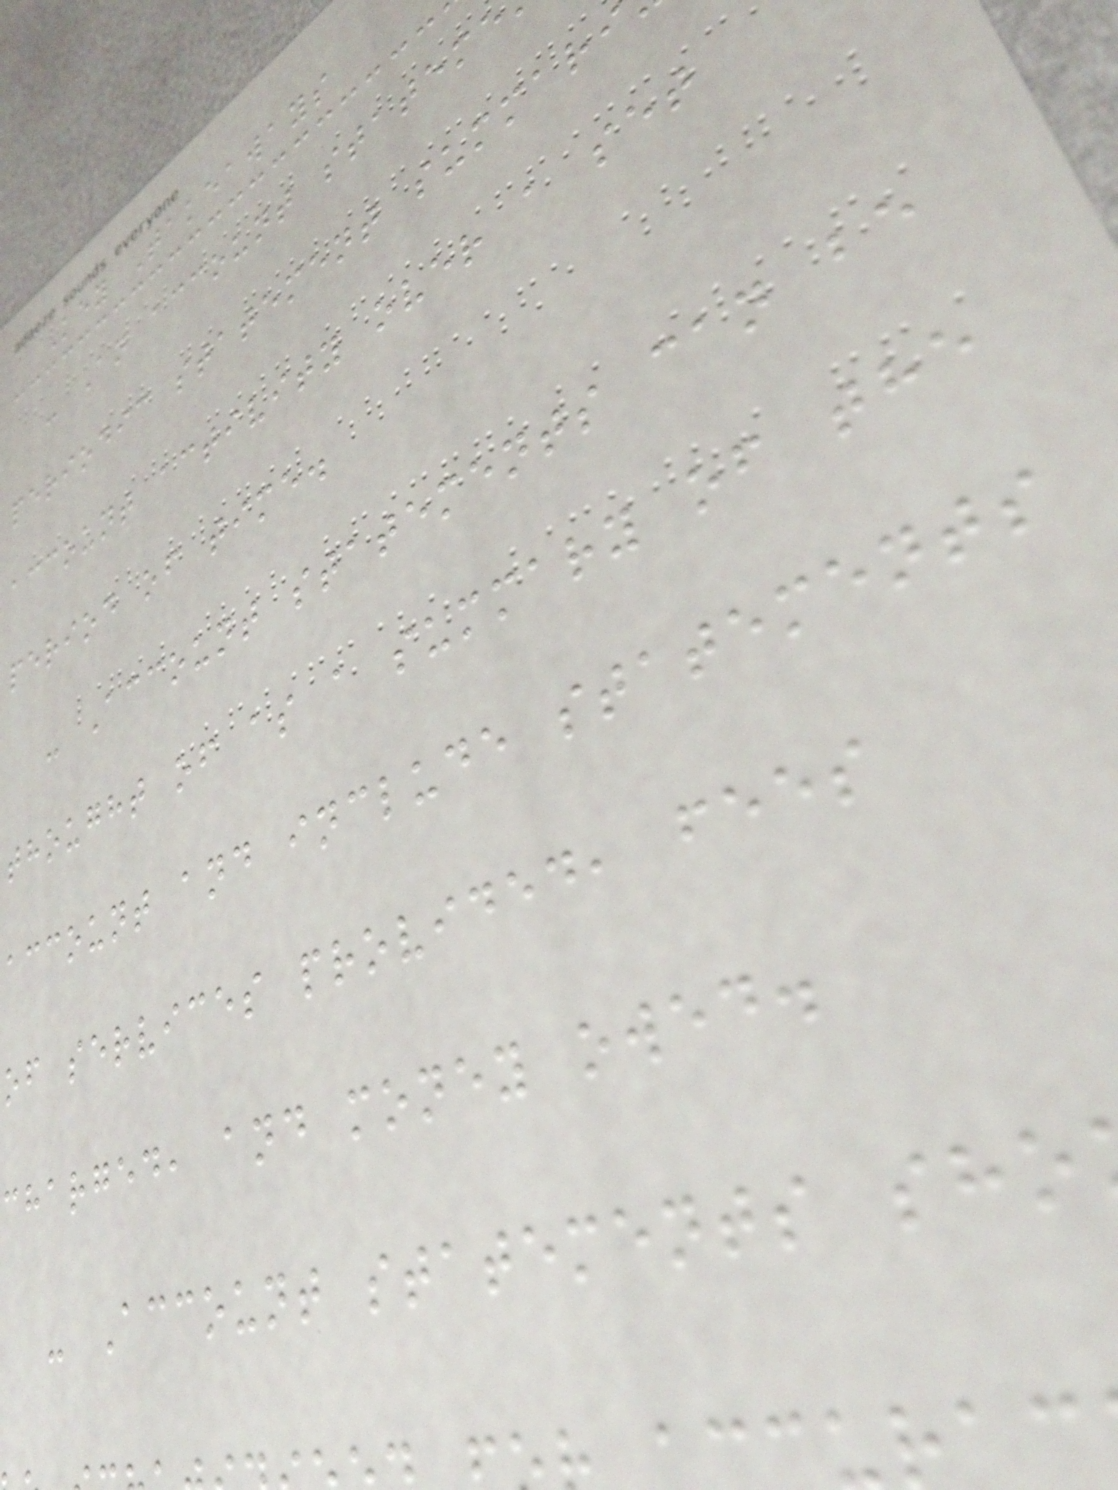Key Takeaways
- An account stateme
periodic statement summari
account activity over a set
period of time.
- Account statements can be
thought of as a summary of the
account and include statements
of services provided, fees
charged, and money owed.
- Account statements sho
